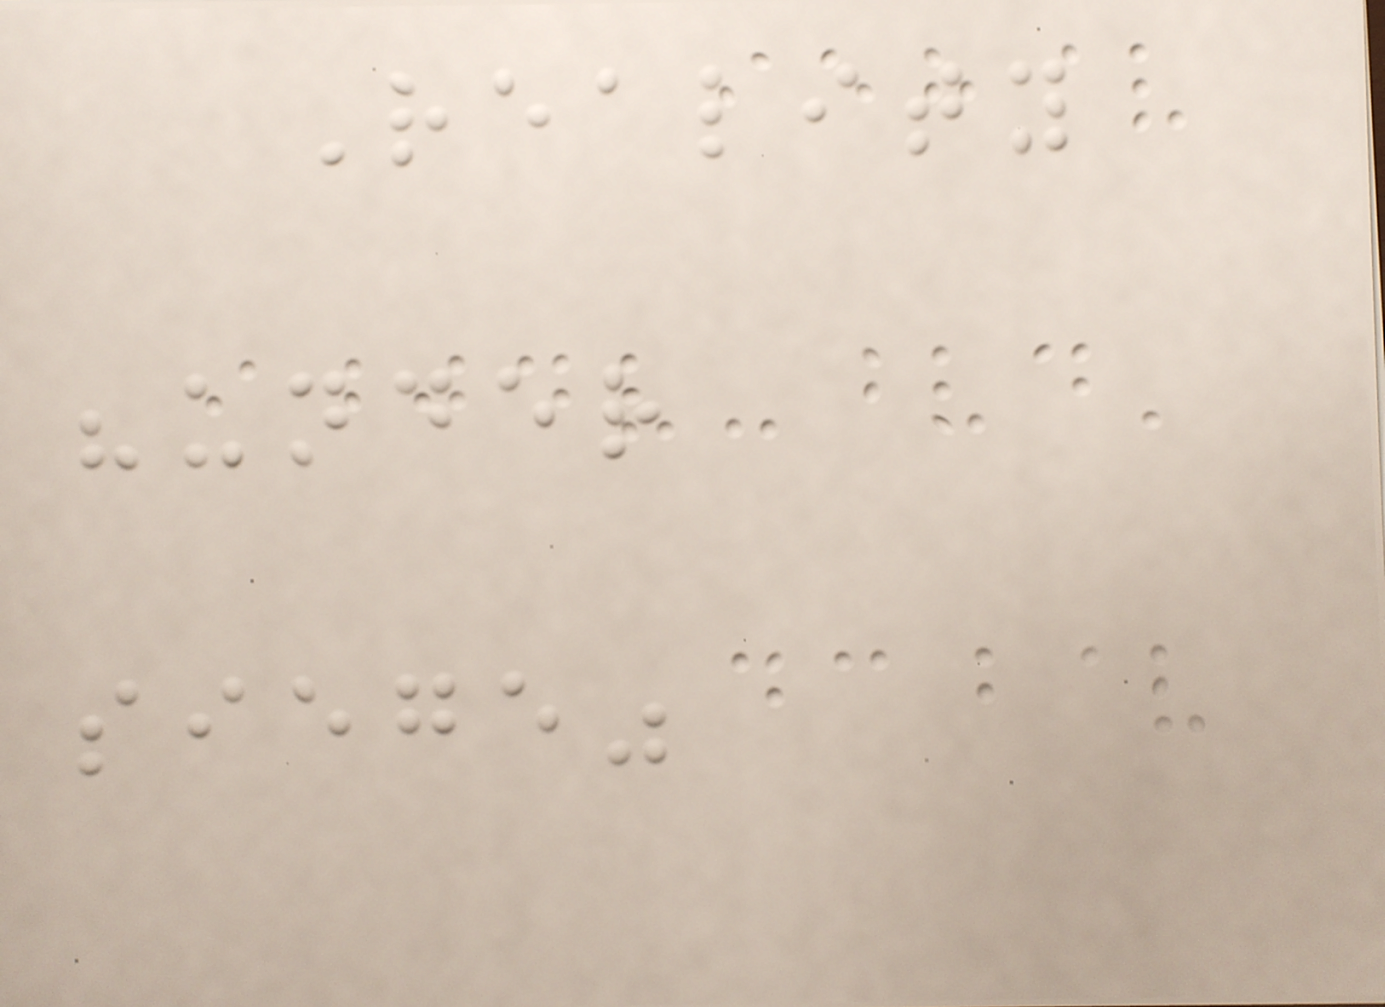Reality
"under
siege"
